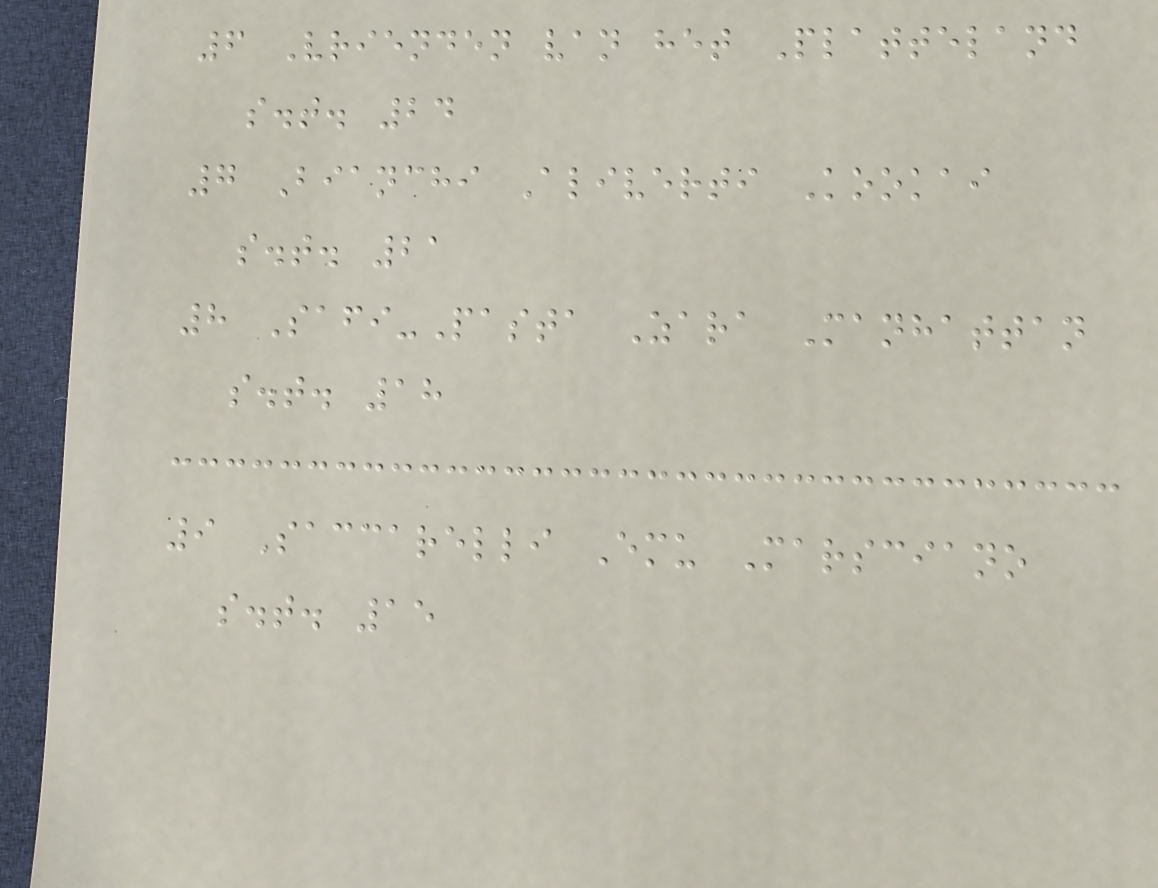6 Vrienden van het Platteland
s.t. 24
7 Bianchi Aliverti Kookai
s.t. 21
8 Safi-Pasta Zara Manhattan
s.t. 18
9 Saccarelli Emu Marsciano
s.t. 15
